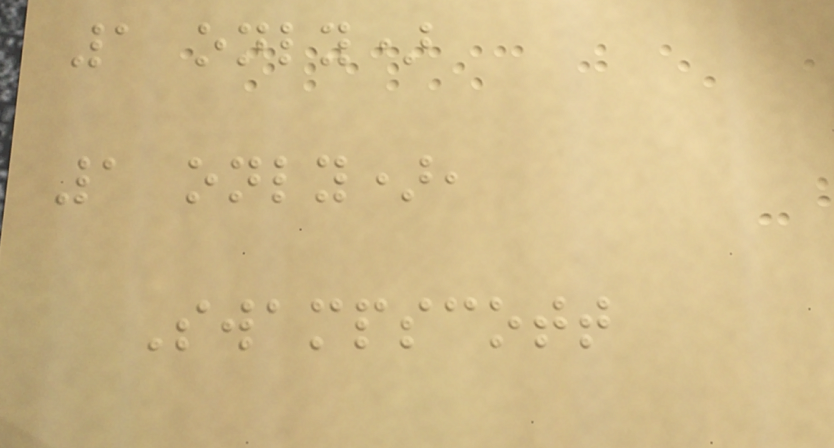1 only)
1 only),
Swampscott
